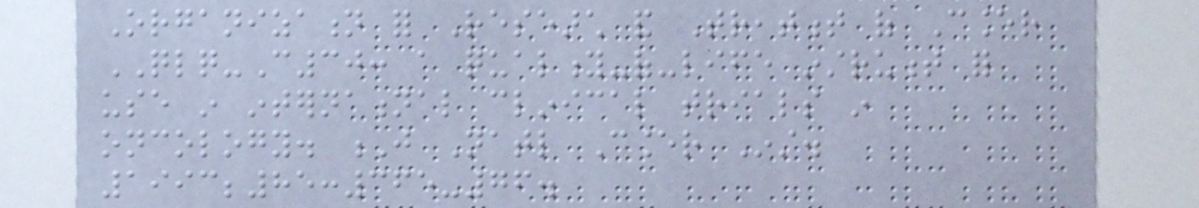Organization for Research and Treatment of Cancer
QLQ-C30: a quality-of-life instrument for
use in international clinical trials in
oncology. J Natl Cancer Inst.
1993;85:365-76.
